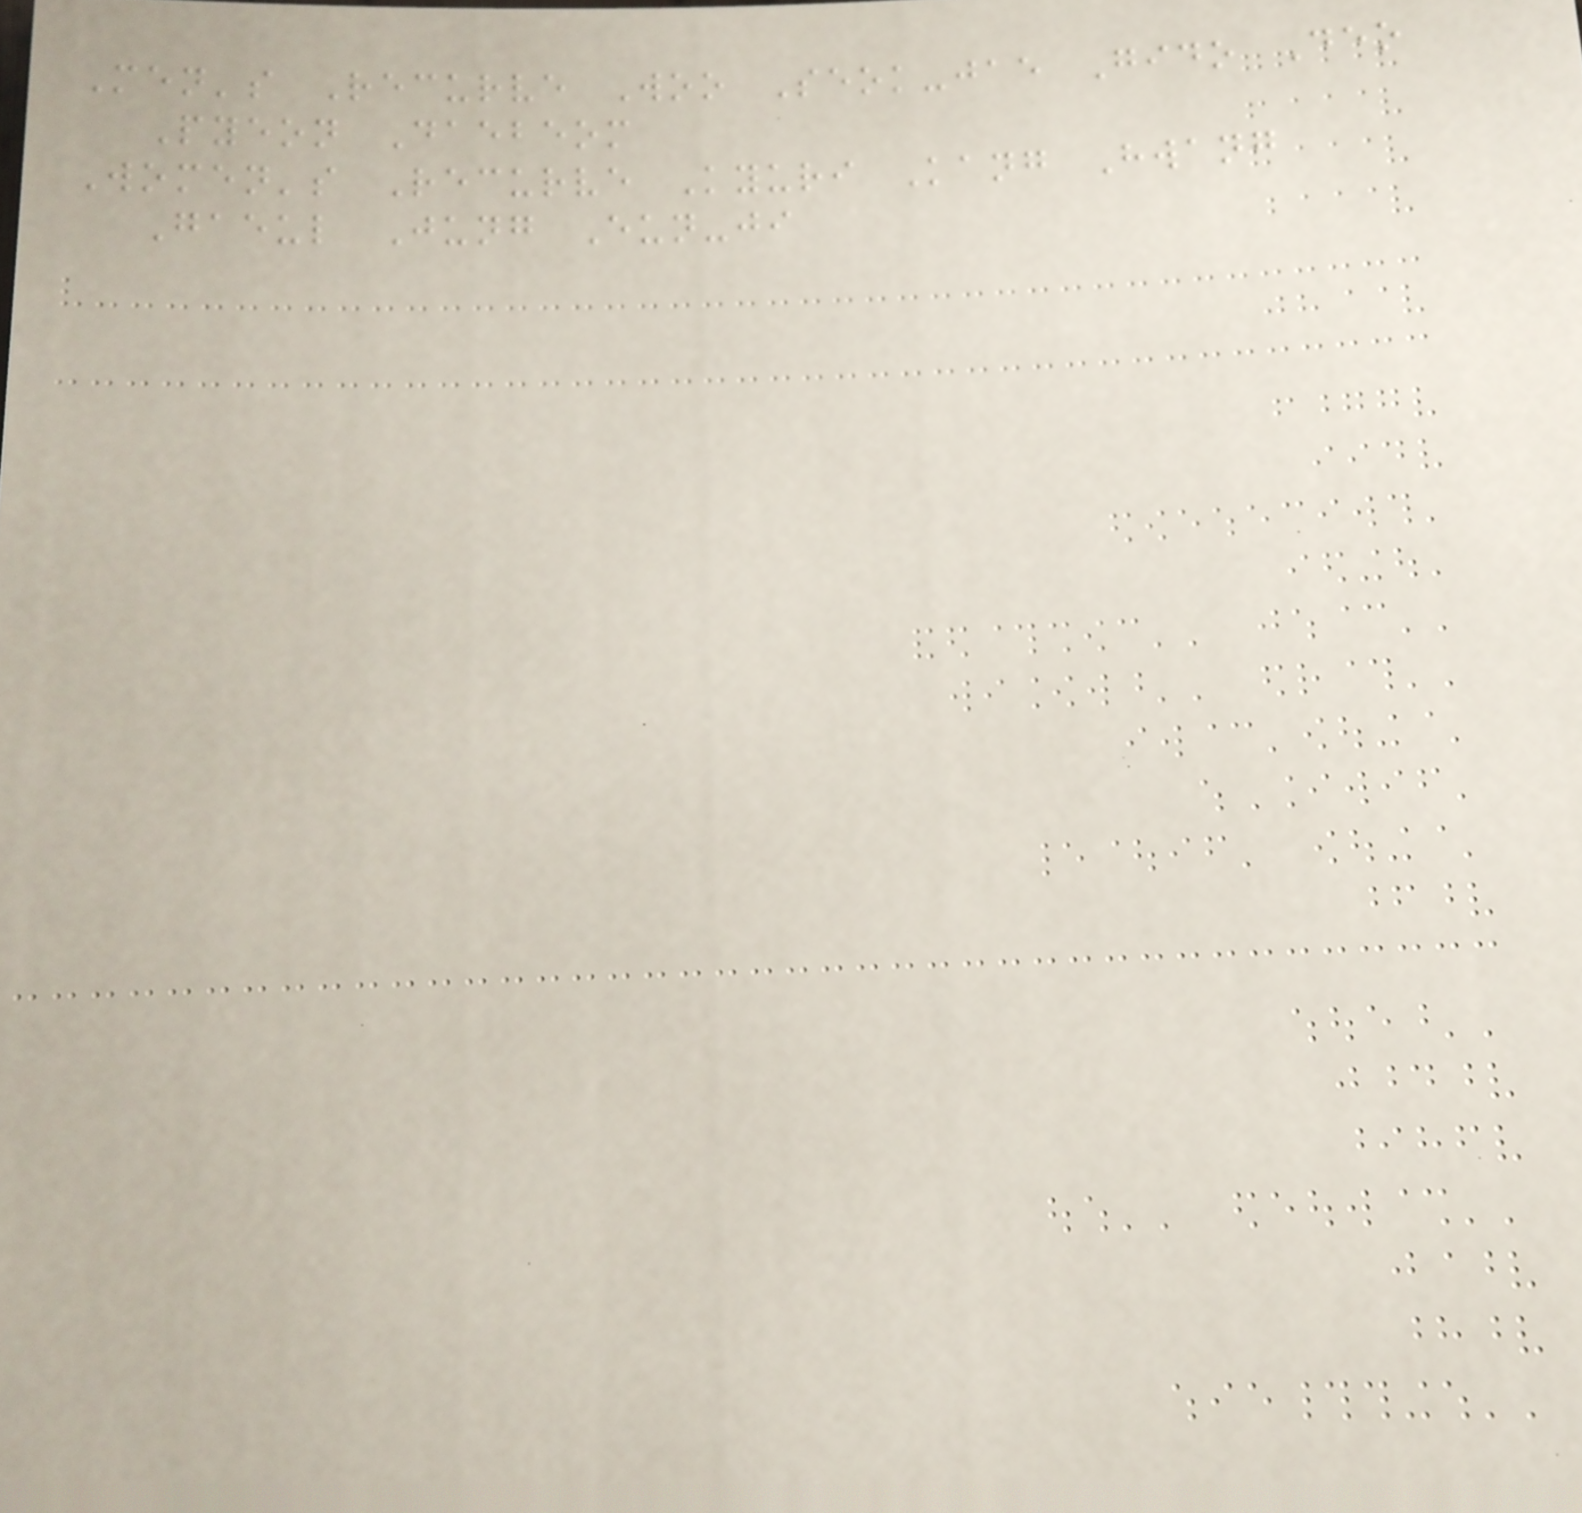Men's Recurve Woo Seok-jae Gido Deo
Pyeon Daebeom
Women's Recurve Kyuri Kang Hwang
Gaeul Jung Eun-ji
